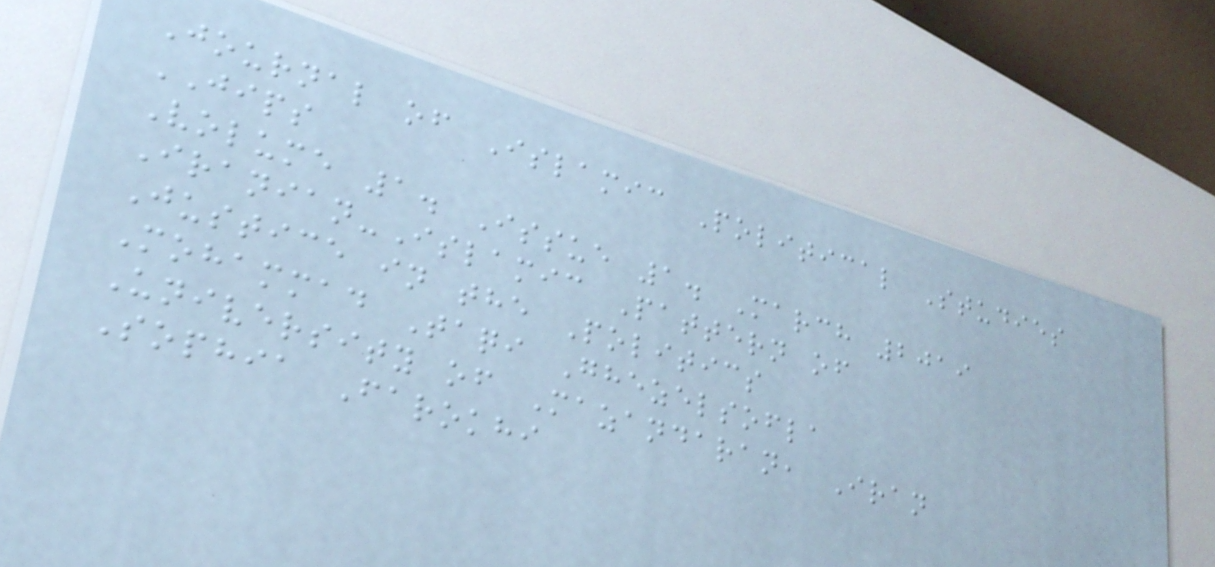Journal of Islamic Political Studies
JIPS
Volume 1. Issue 1. March 2019
Iranian-Islamic Pattern of
Justice in the Politics
Mohammad Taqi Ghezelsofla
University of Mazandaran, Iran
Sophia Farokhi
